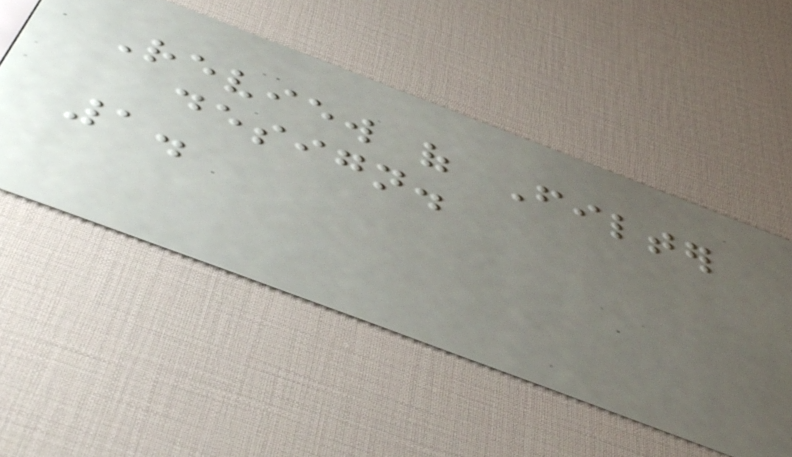Review of Filter
design.
1.
